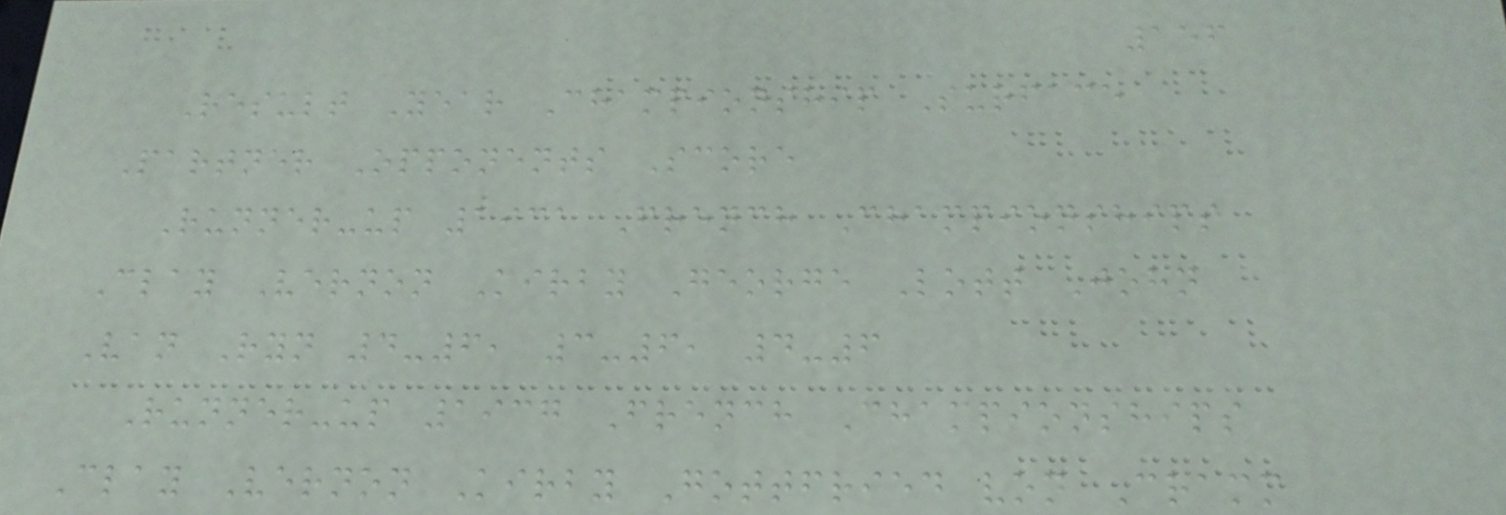156
Result Year Championship Surface
Partner Opponents Score
Runner-up 1931 French Championships
Clay Vernon Kirby George Lott John
Van Ryn 4-6, 3-6, 4-6
Runner-up 1937 French Championships
Clay Vernon Kirby Gottfried von Cramm
